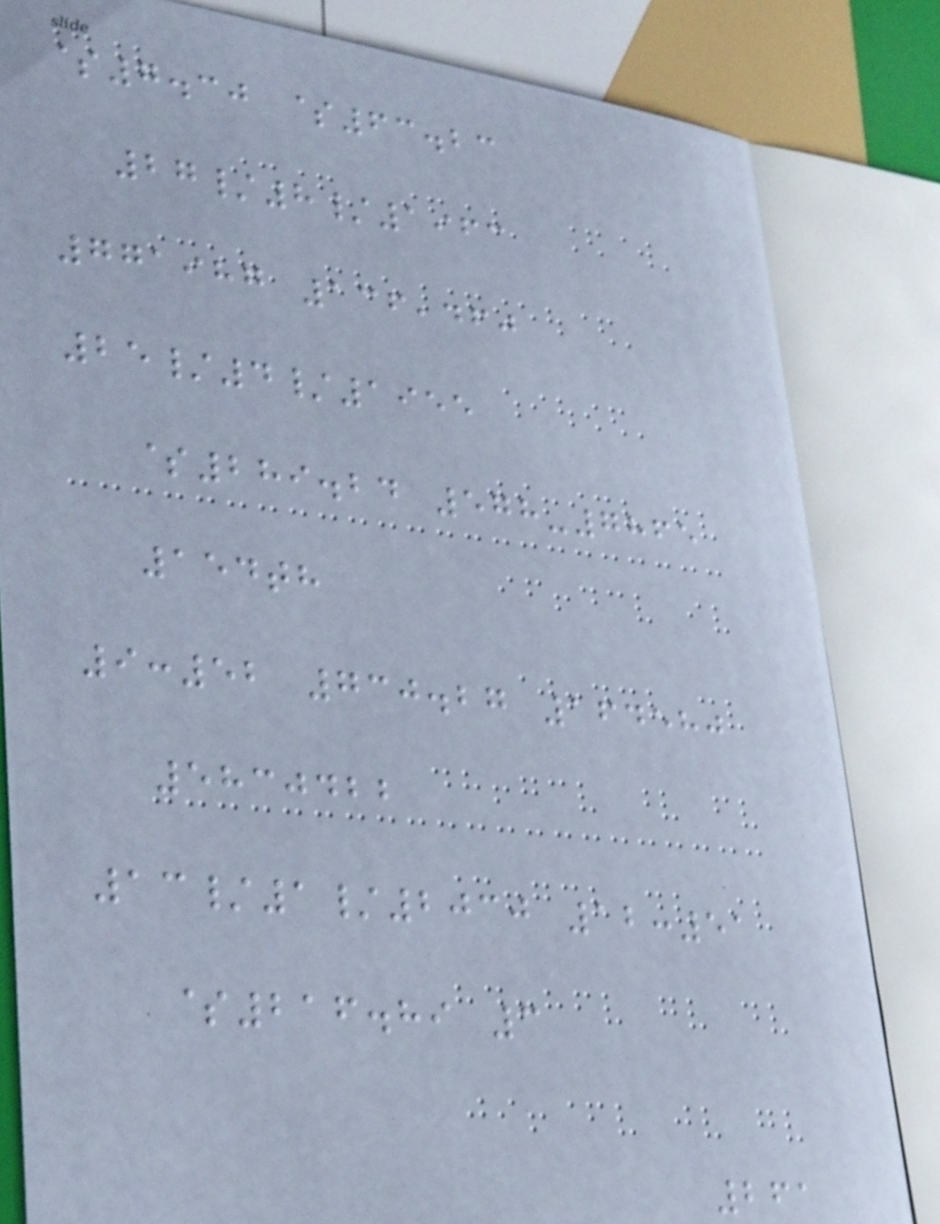$7.30 $63.23
27/8/1963
771987 136,460
25/4/1955
$289.24 578-7865
154th
9:52 730.27 164580
5830422
13/1/2030 12:51
$216.89 3
261
